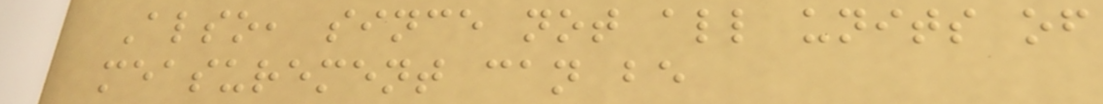Also, since not all units of
measurement can be
